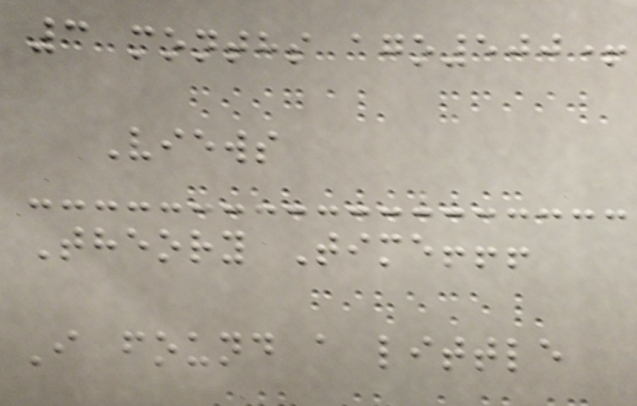3 months ago500+
Views
Theory Time!!!
I found a little
